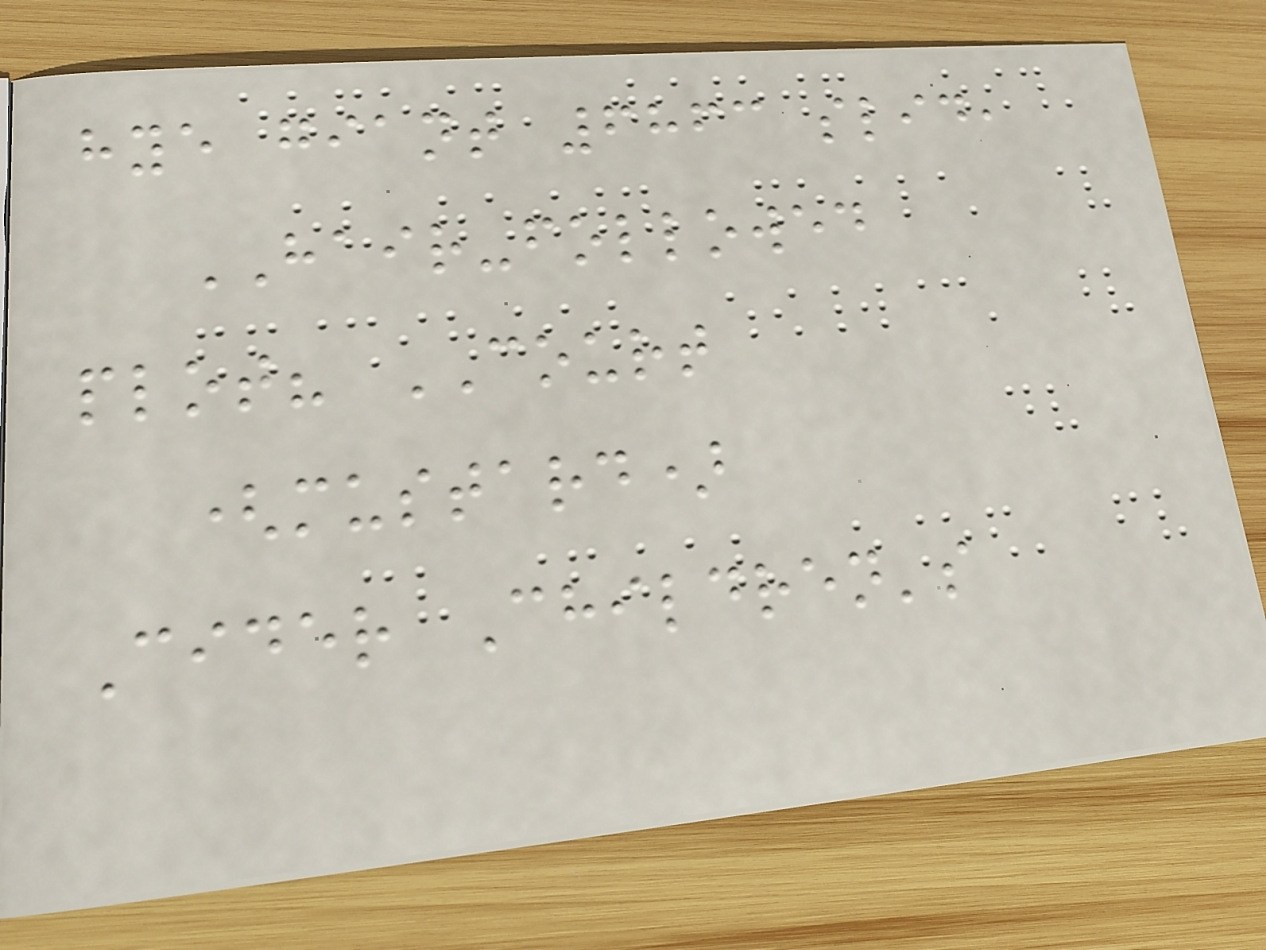hye giant 6863 slid,
HAIR-followed
plot? COURT
(mustard)
Cider Children's
